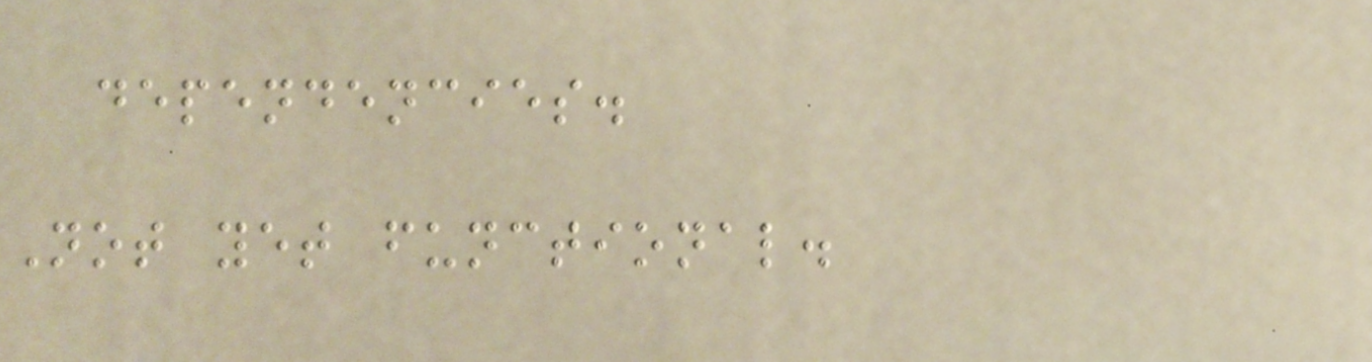dependencies.
Not yet functional.
